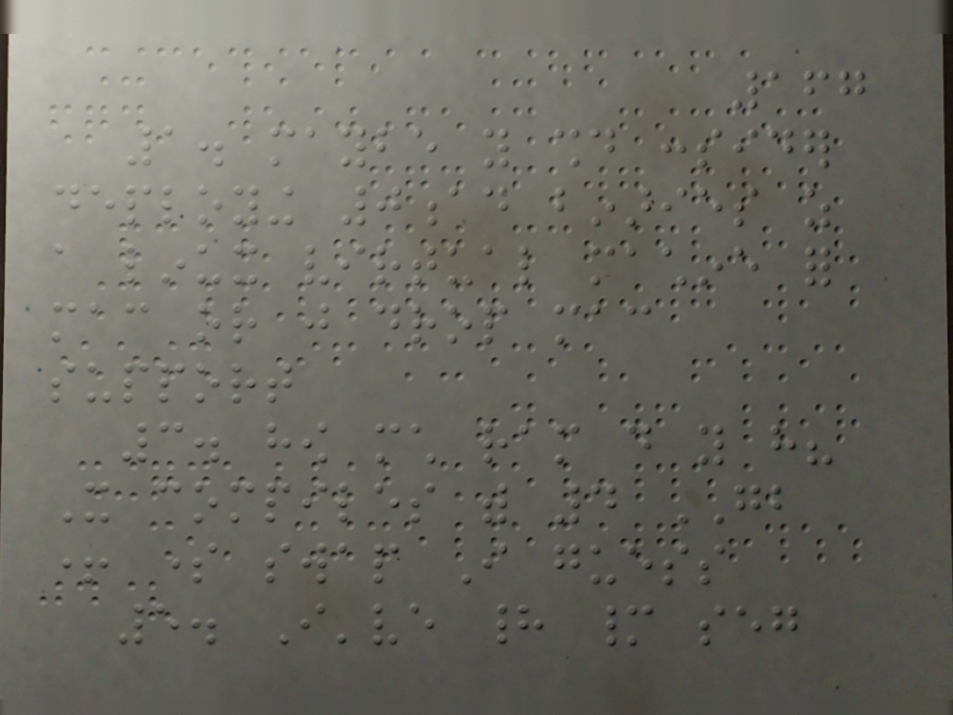167
1. maybe you should consider
deploying 0ad binaries as
a linux virtual machine for
mac or just drop mac
support
3. how much ram do you have?
It compiles with 4 GB
+ some swap I guess
5. I've had many seg
